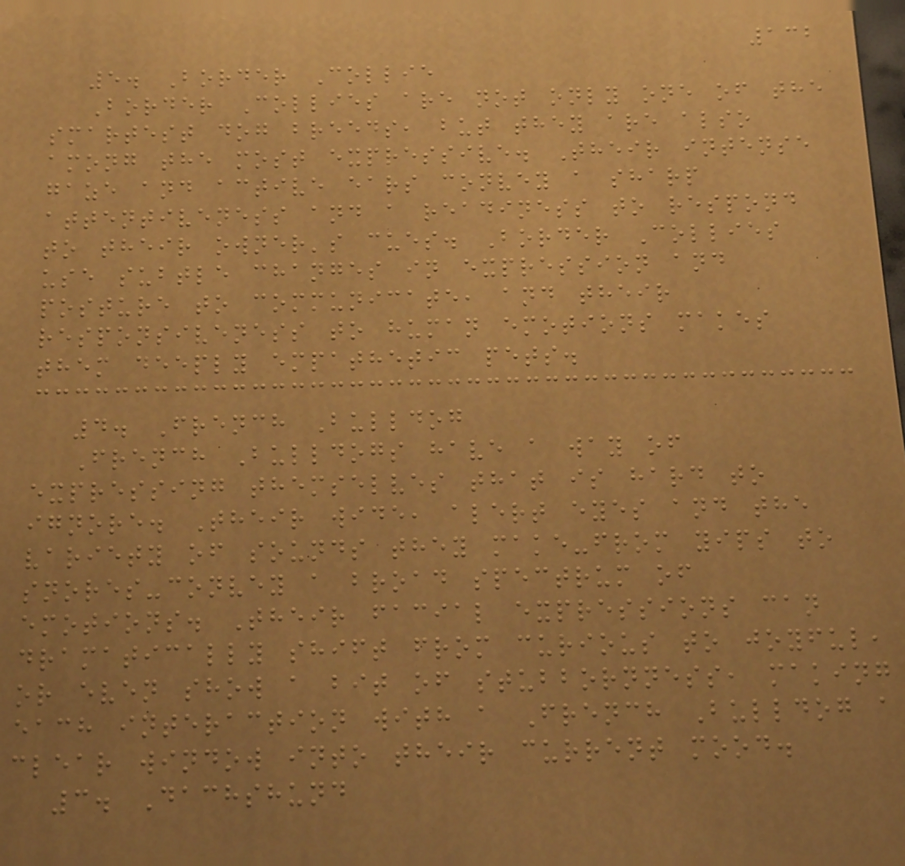132
5. Border Collie
Border Collies are not only one of the
smartest dog breeds, but they are also
among the most expressive. Their intense
gaze and active ears convey a sharp
attentiveness and a readiness to respond
to their owner's cues. Border Collies
use subtle changes in expression and
posture to communicate, and their
responsiveness to human emotions makes
them deeply empathetic pets.
4. French Bulldog
French Bulldogs have a way of
expressing themselves that is hard to
ignore. Their wide, alert eyes and the
variety of sounds they make-from yips to
snores-convey a broad spectrum of
emotions. Their facial expressions can
dramatically shift from curious to joyful,
or even show a bit of stubbornness, making
each interaction with a French Bulldog a
clear window into their current mood.
3. Dachshund
